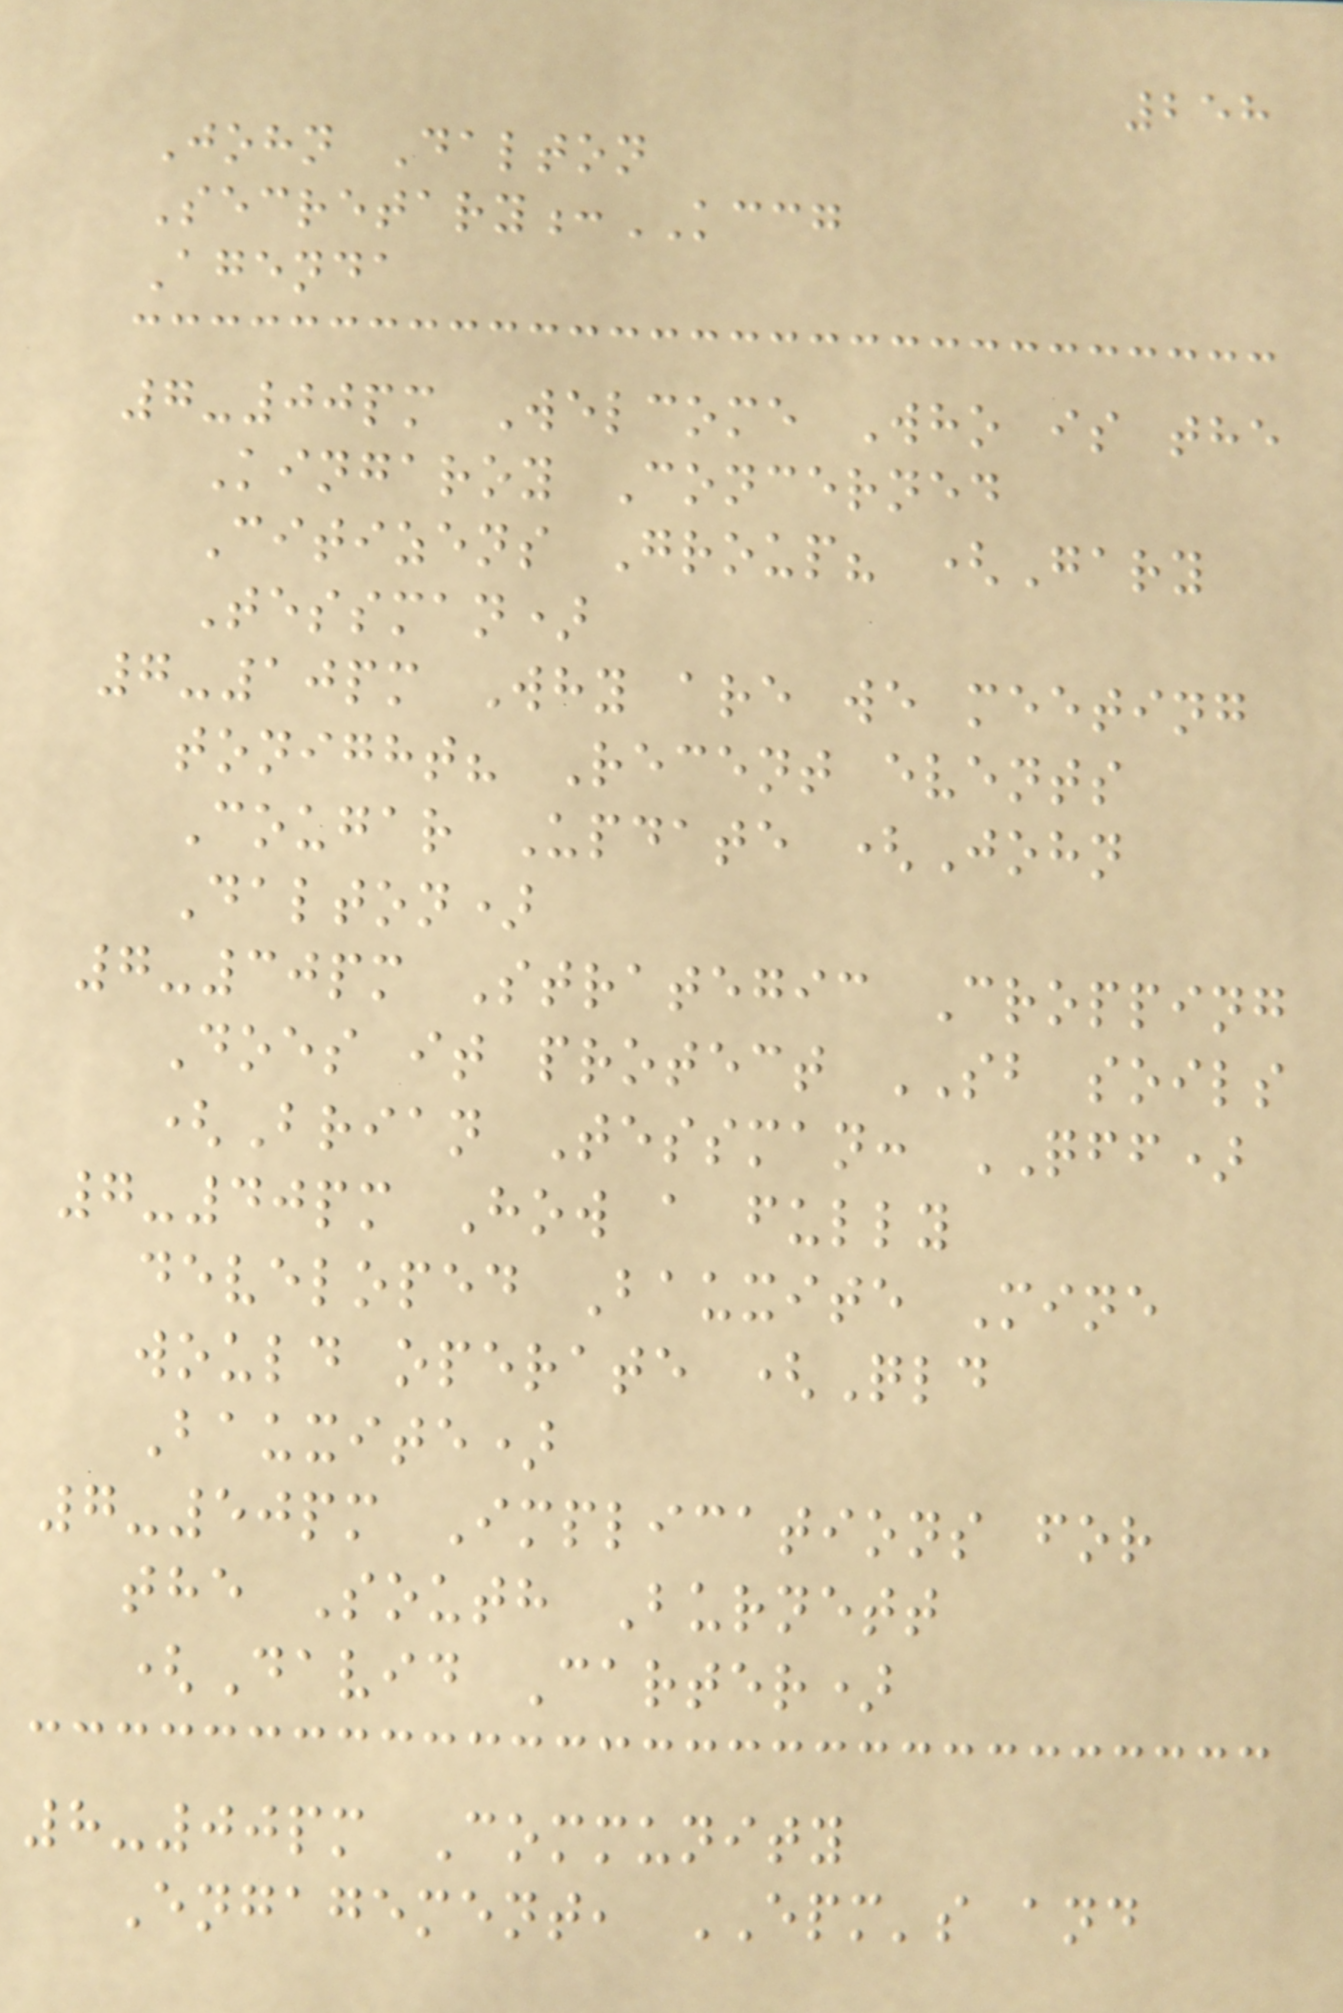258
John Dalton
Secretary:KCCG
Agenda
7-00pm Welcome Who is the
Kingaroy Concerned
Citizens Group? (Gary
Tessman)
7-10pm Why are we meeting
tonight? Recent events
Cougar Update (John
Dalton)
7-30pm Strategic Cropping
Does it protect SB soils
(Brian Tessman: QFF)
7-40pm How a fully
developed Bauxite Mine
would operate (Qld
Bauxite)
7-50pm Implications for
the South Burnett
(David Carter)
8-00pm Community
Engagement, EPM's and
